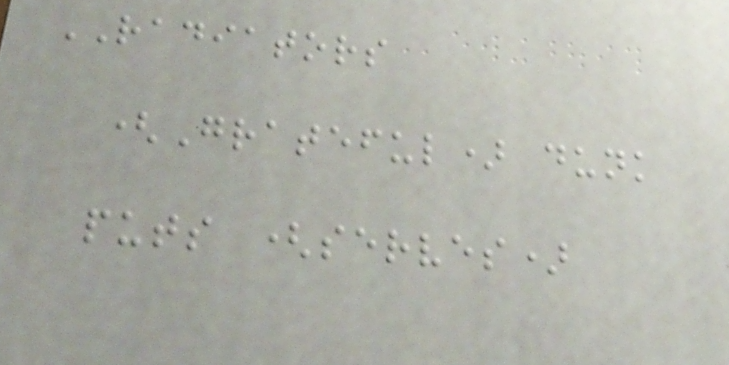RADIATORS
(Grateful) dunk
puts (serves)
